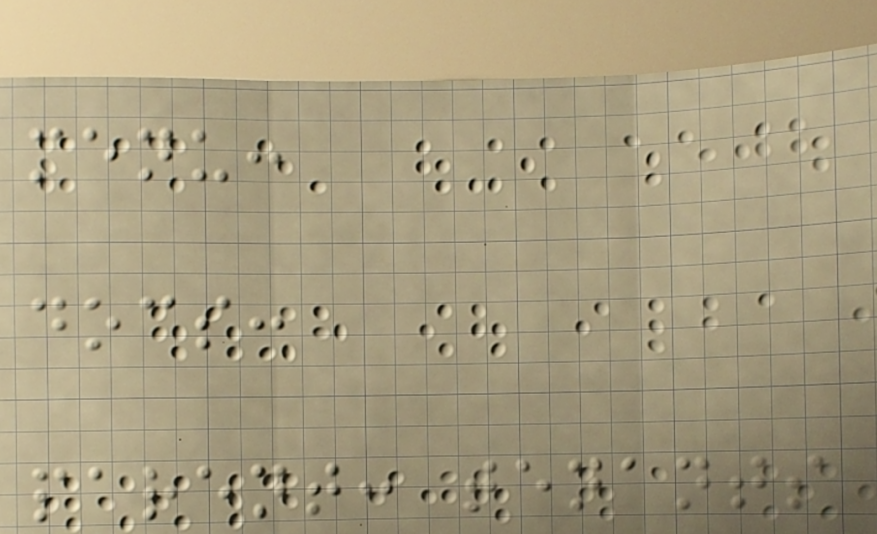menu:
docs:
parent: tenants
